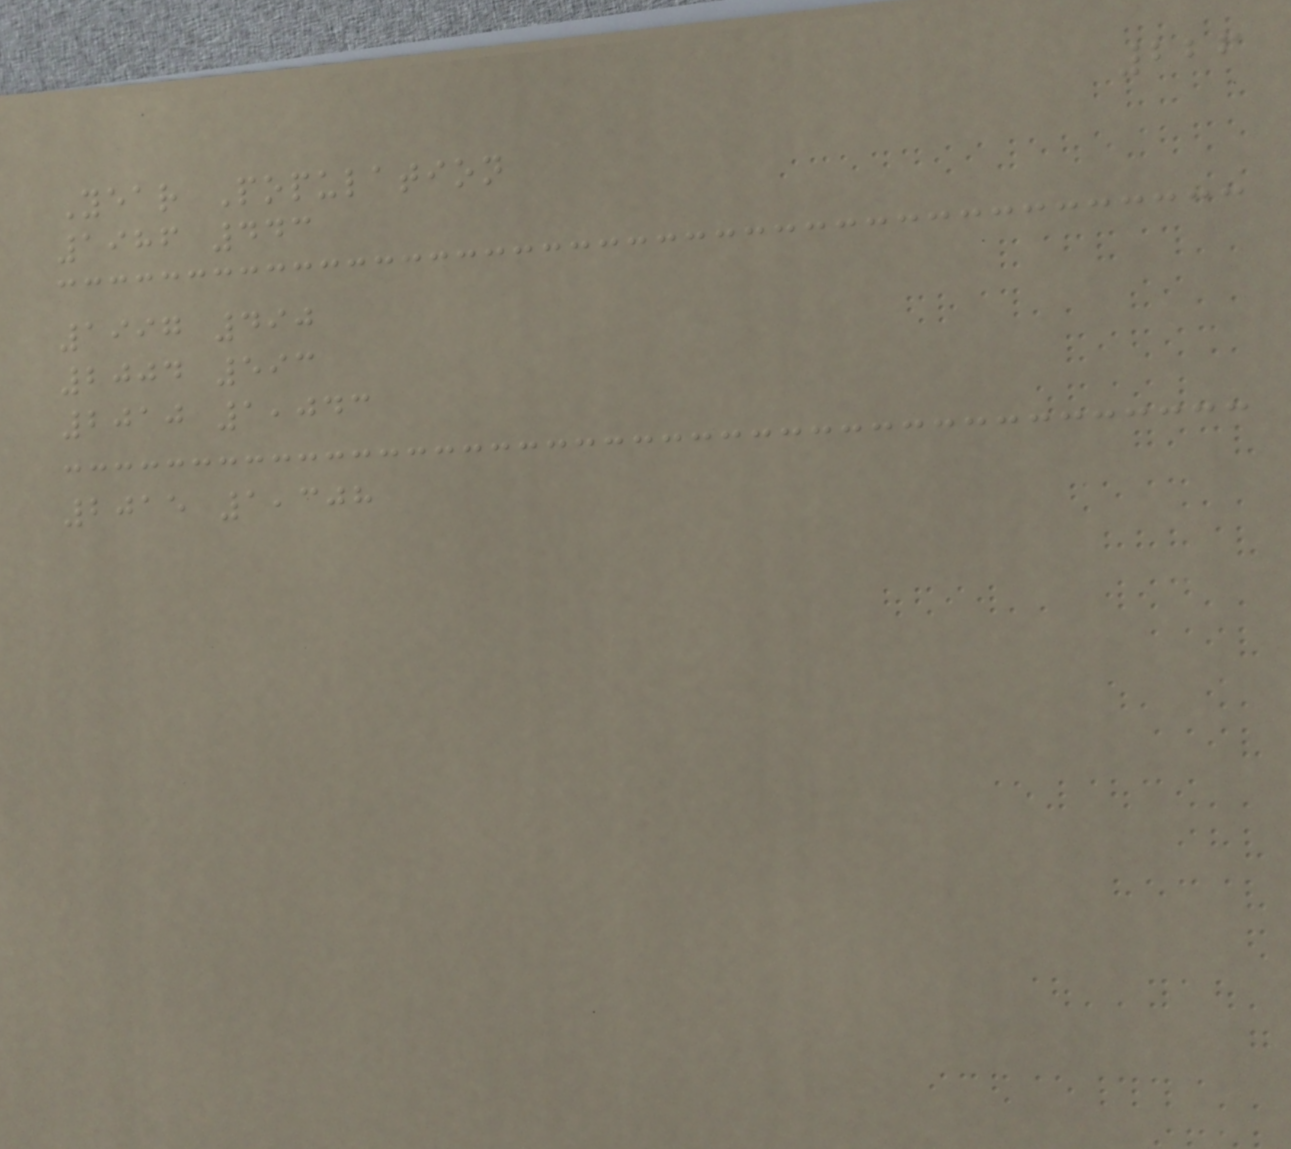226
Year Population
1986 443
1997 490
2004 593
2010 1,043
2015 1,308
